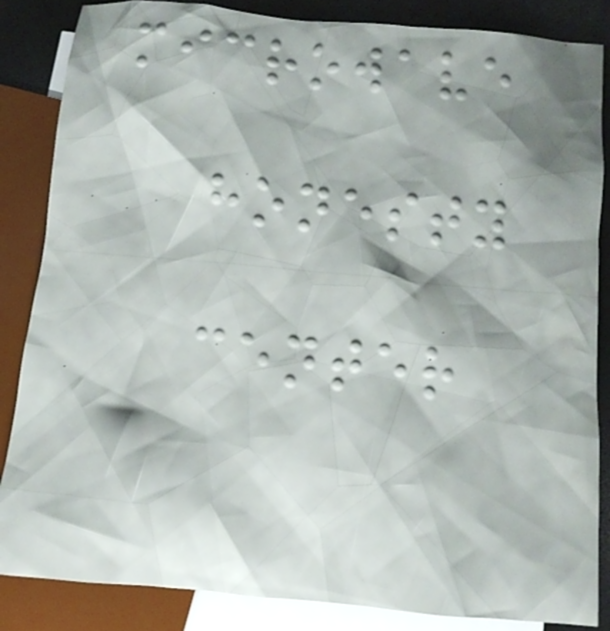microwave
honesty
center
